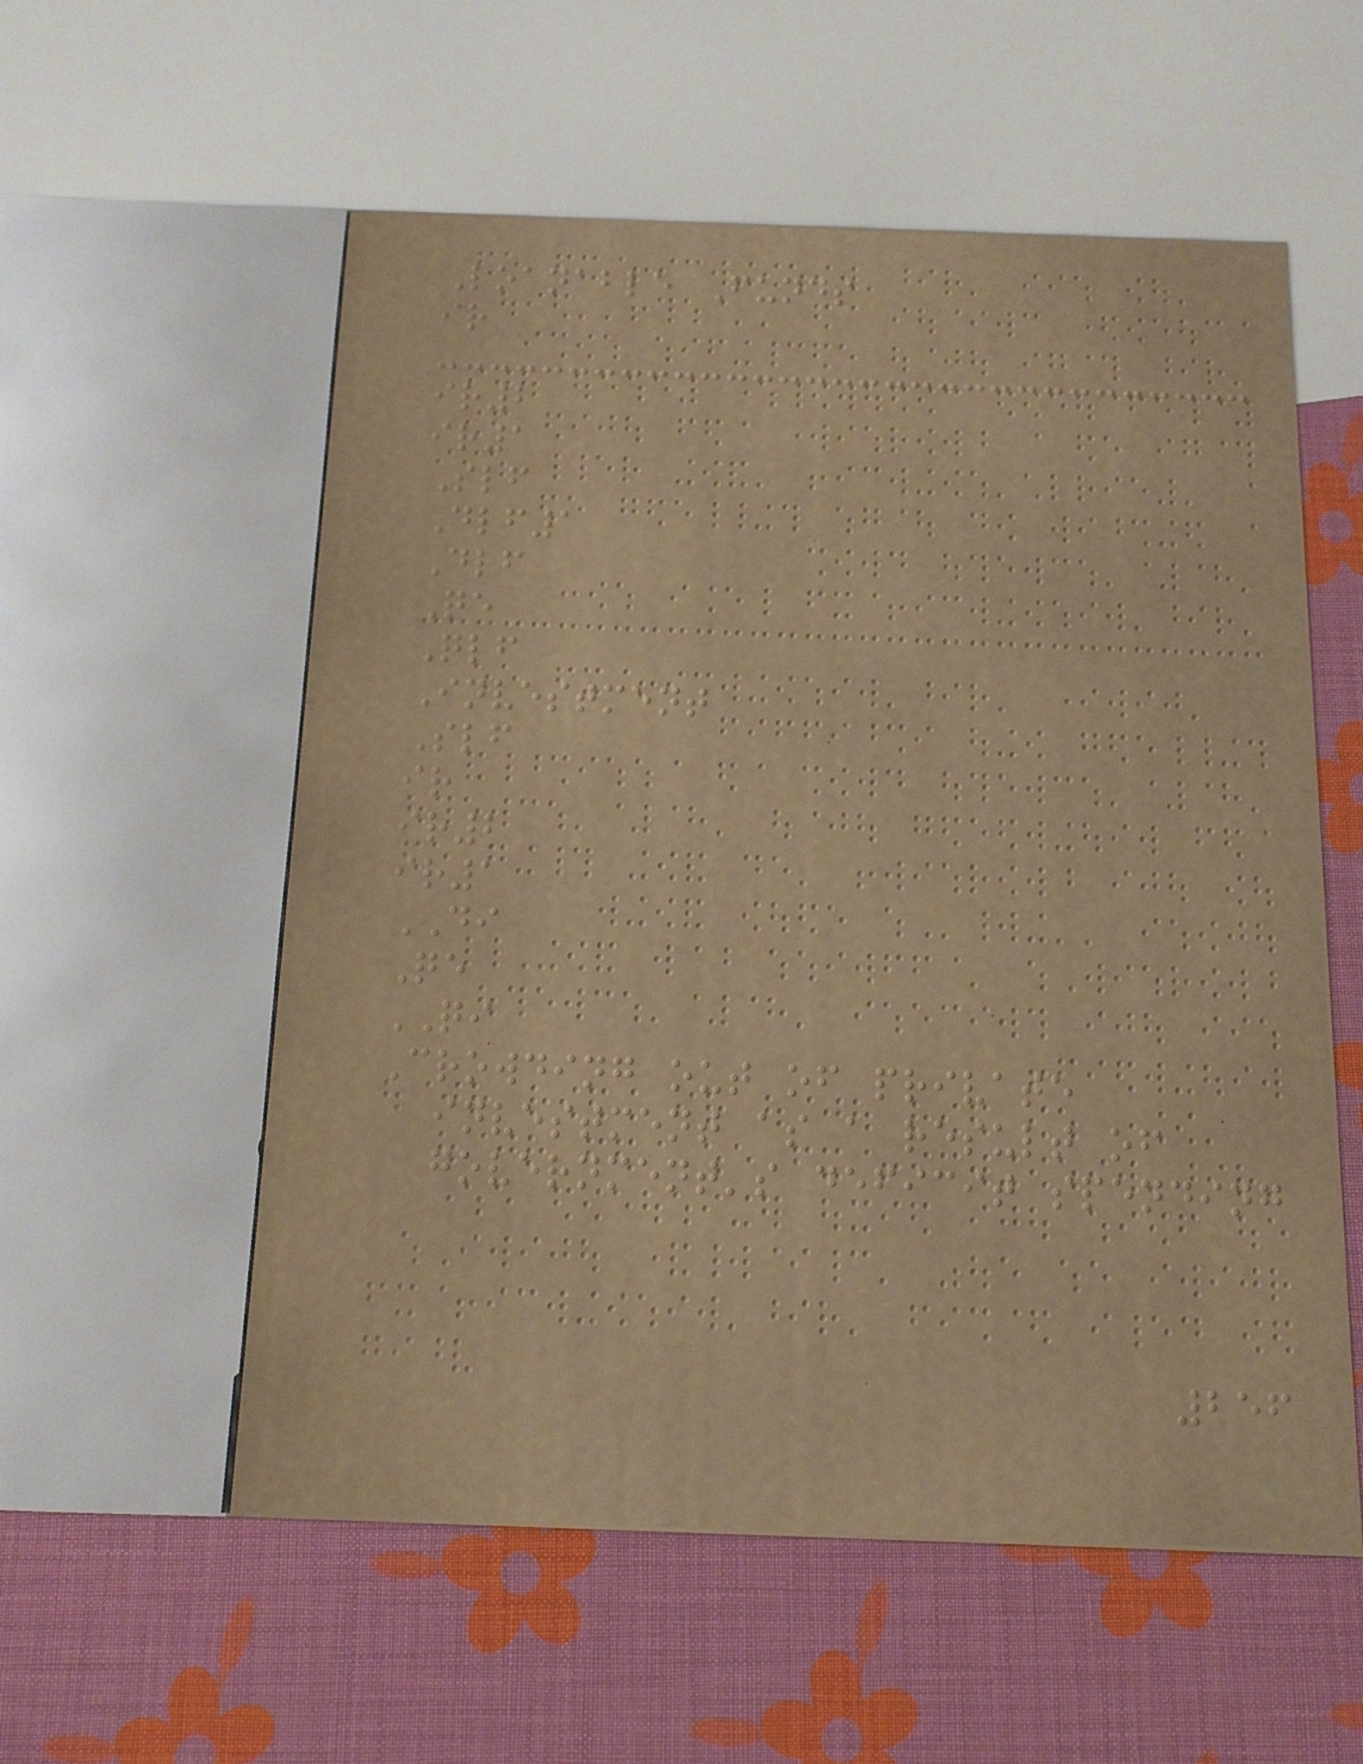Loanable Funds
ir
ir2
ir1
Slf
Dlf1
Dlf
Qe
Qlf
Investment
Slf
ir
ir2
ir1
DI
Qe
QI
Crowding out of private
investment as a result of
government's deficit spending
256
